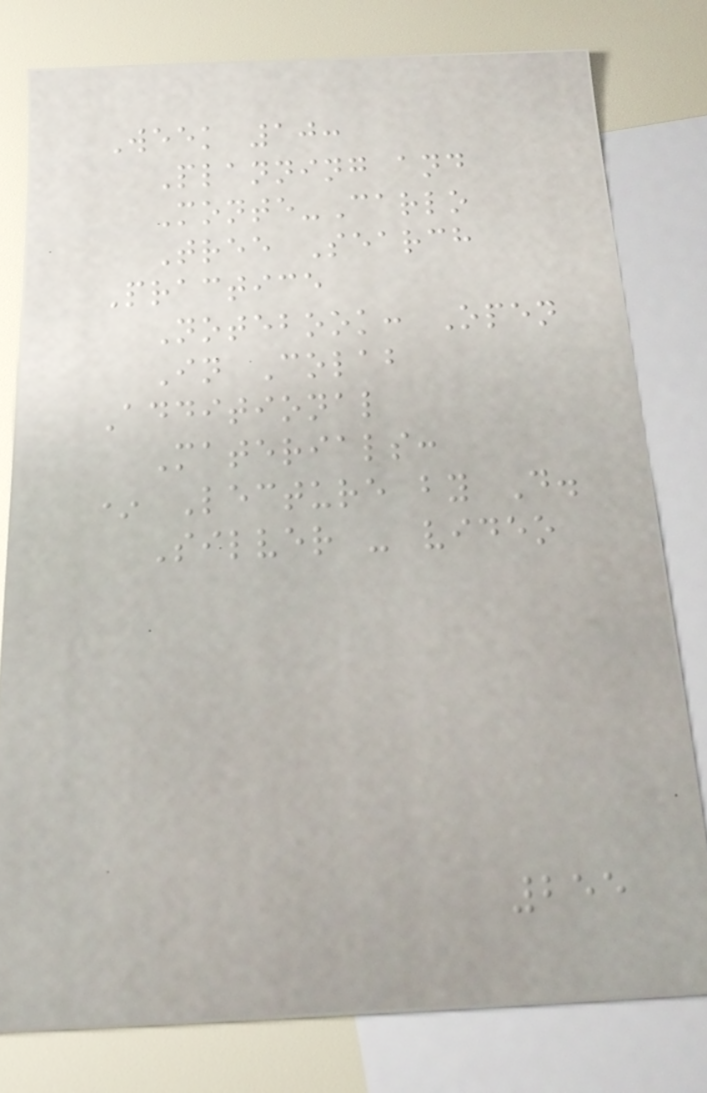Week 10:
Planning and
Monte-Carlo
Tree Search
Practice
Notebook: Open
In Colab
Additional
Materials:
* Lecture by D.
Silver - video
255
